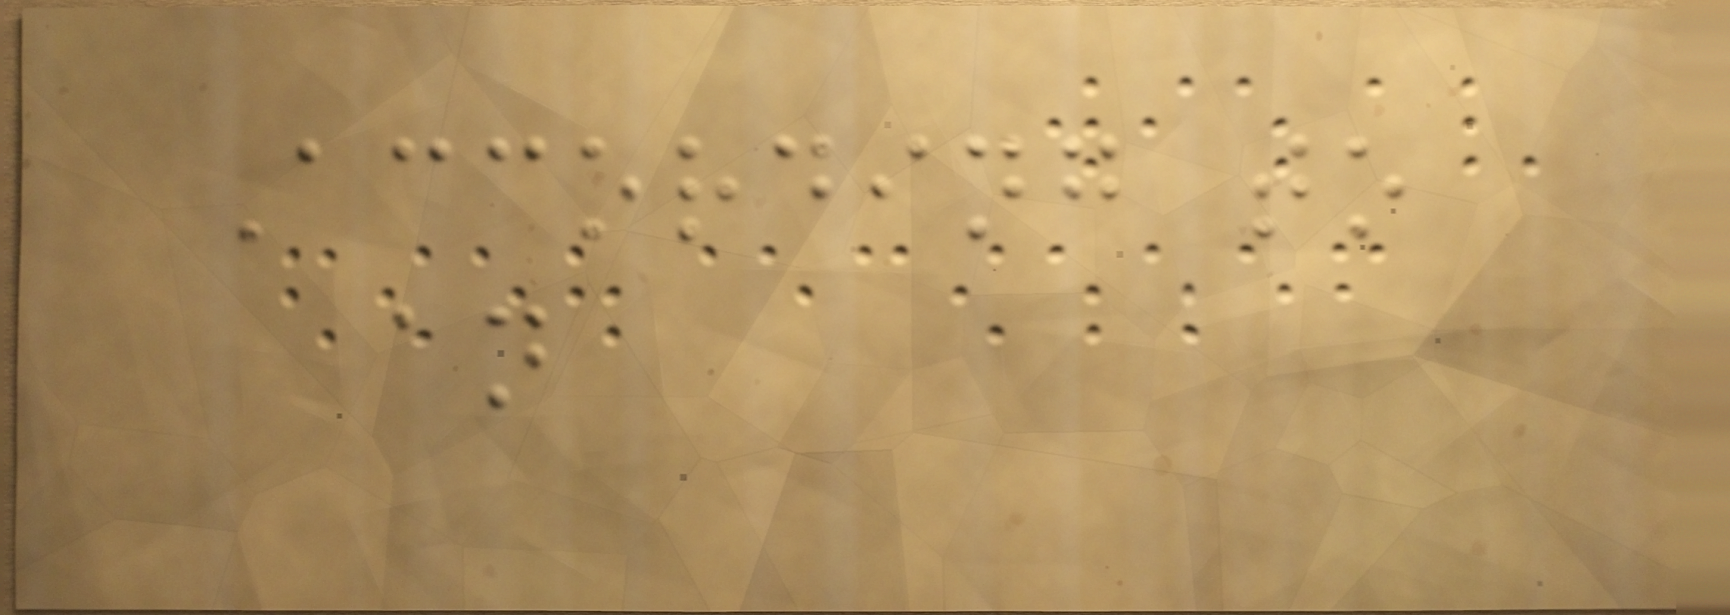According to
an
